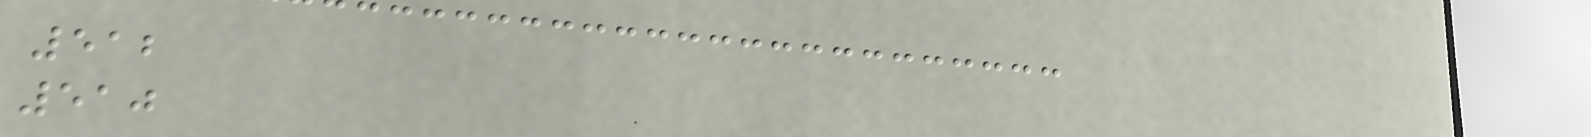512
510
